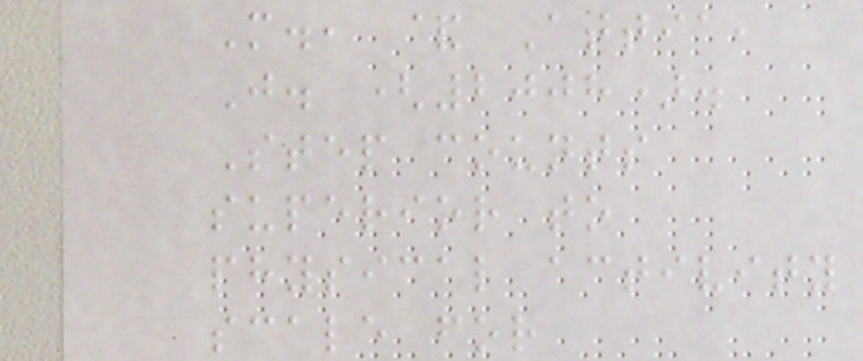M., & Attia,
J. (2008).
Step counts
superior to
physical activity
scale for
